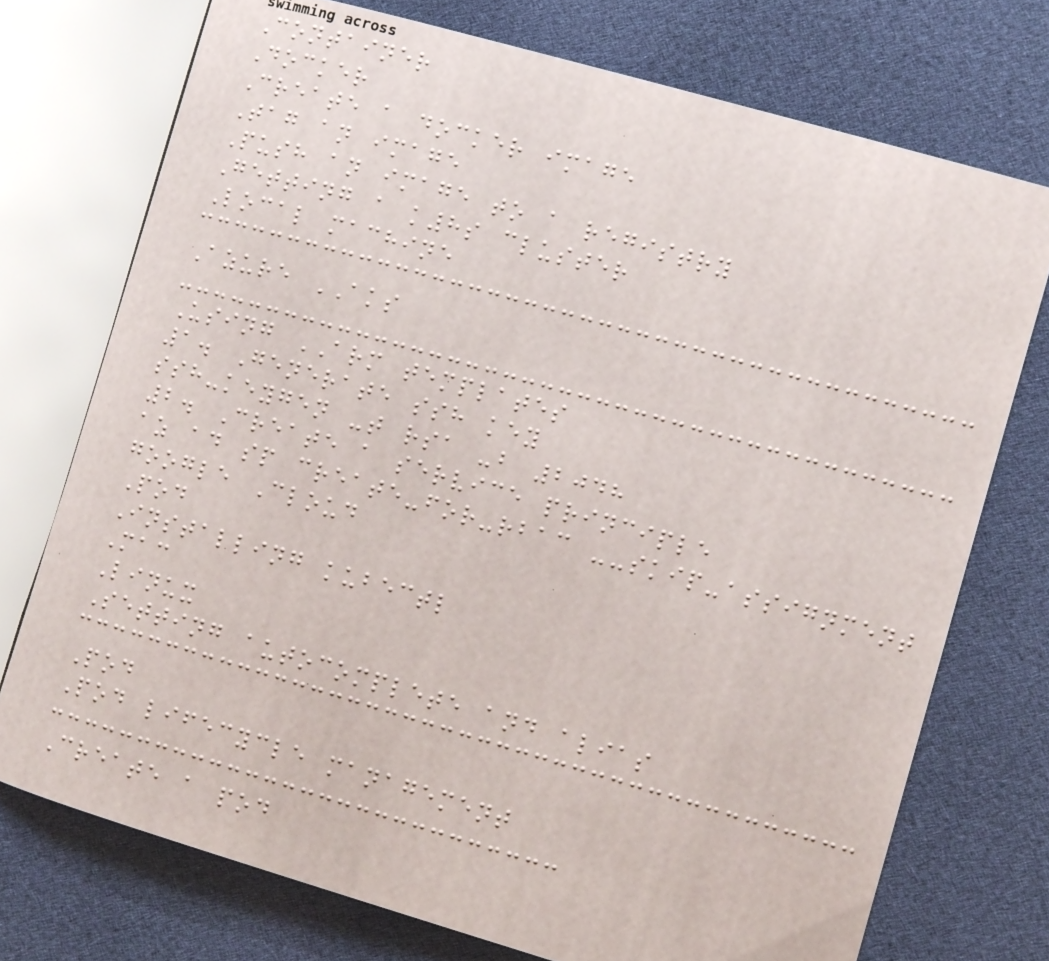Container
Docker
Create a docker image
Tag an image
Push an image to a registry
Getting a k8s cluster
Local machine
Azure AKS
Using ARM templates
1. Generate ssh key
ssh-keygen -t rsa -b 2048
2. Create a service principle
az ad sp create-for-rbac --skip-assignment
google Cloud
Pod
Installing kubectl
Mac
Linux
Setting autocomplete and alias
Pod
Pod lifecycle management
Create a pod
